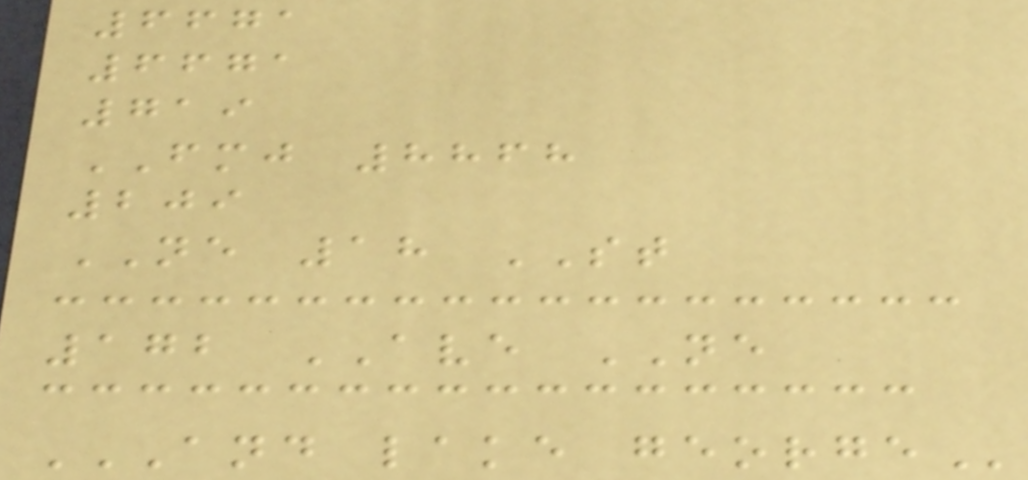6671
6671
719
FMJ 8868
209
NE 18 ST
172 AVE NE
AND LAKE GEORGE
